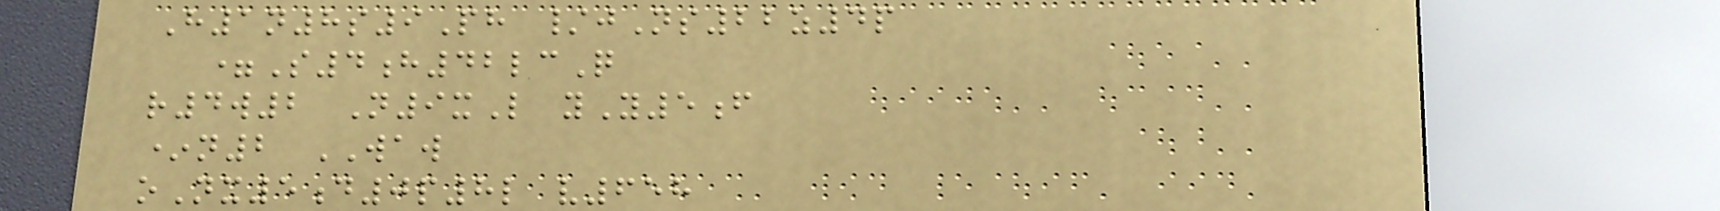H1n8s9Ph /jNs22z4p
=S4h42lcQ
r4w2 N9xL yY5f
*n2 WAW
oNx5d0p8l v658
